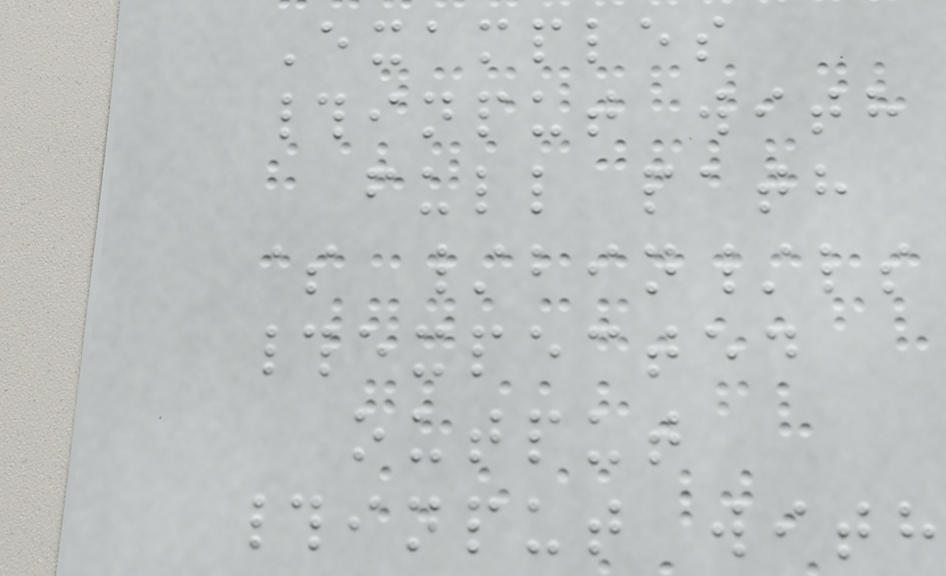Examples
#input with
full path
$ /bin/ls
#expected
output
#input with
